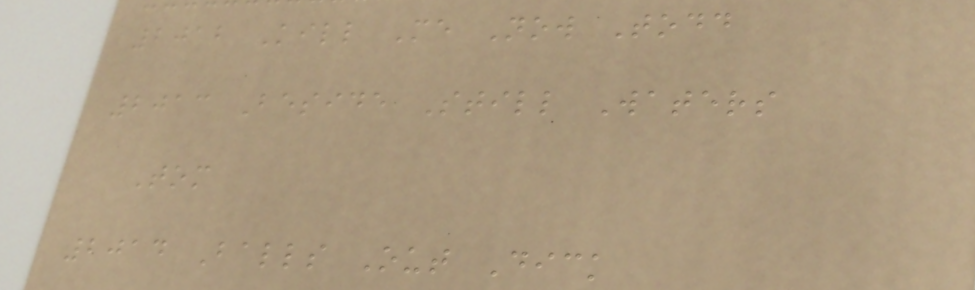2012 Kill Me Now Todd
2013 Beside Still Waters
Tom
2014 Balls Out Dick
